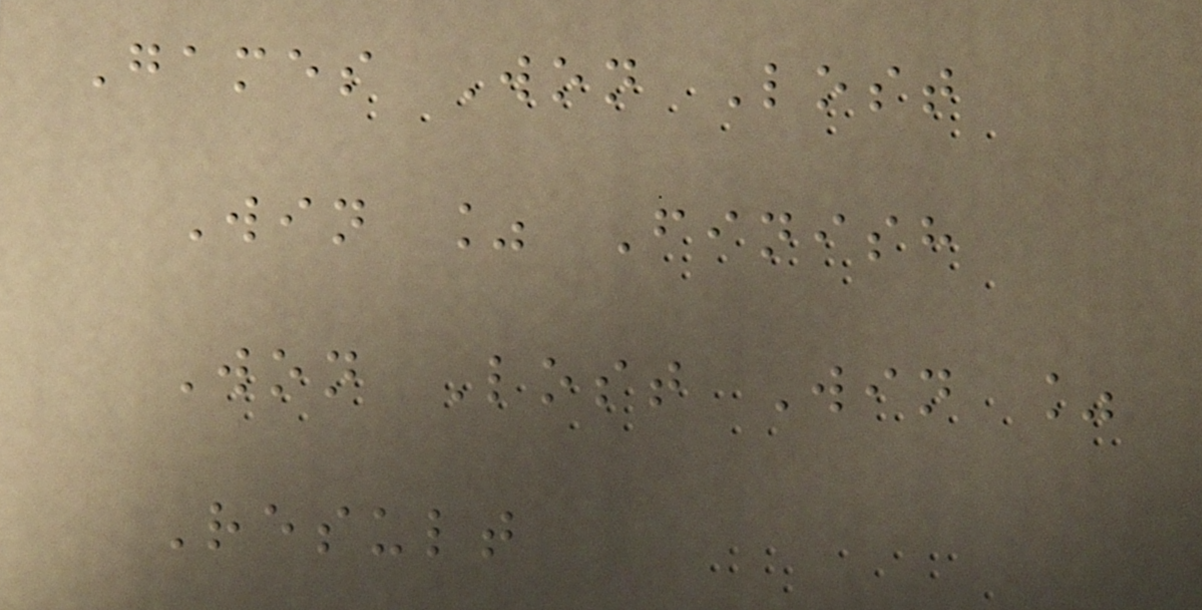Games Won Lost
Win % Finish
Won Lost Win %
Result
